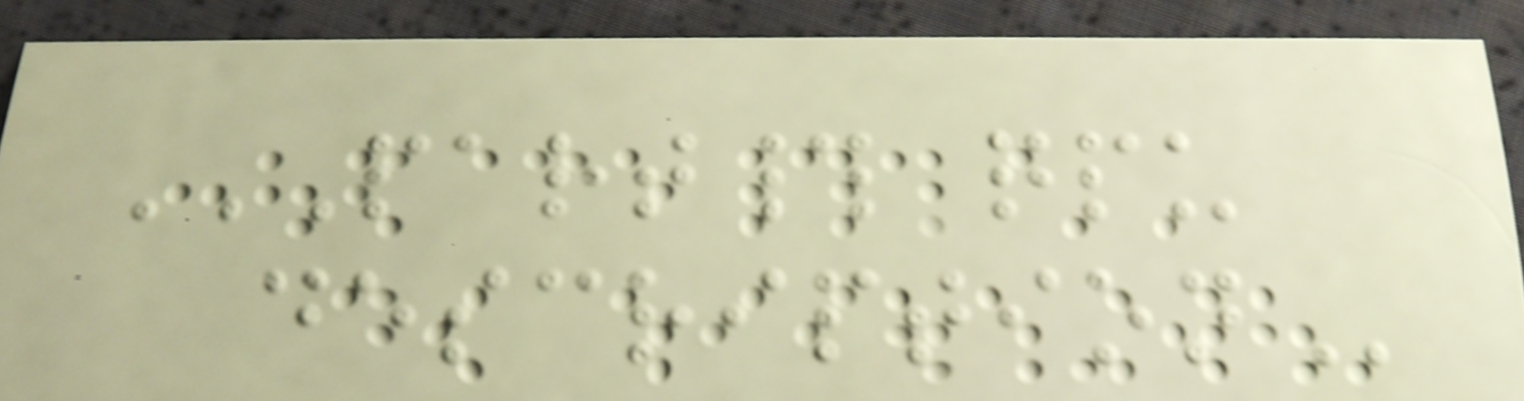PART# QPU
DESCRIPTION
